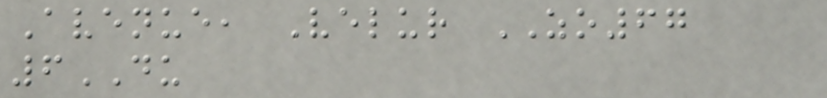Avenue, Velur ZO67
6DU
